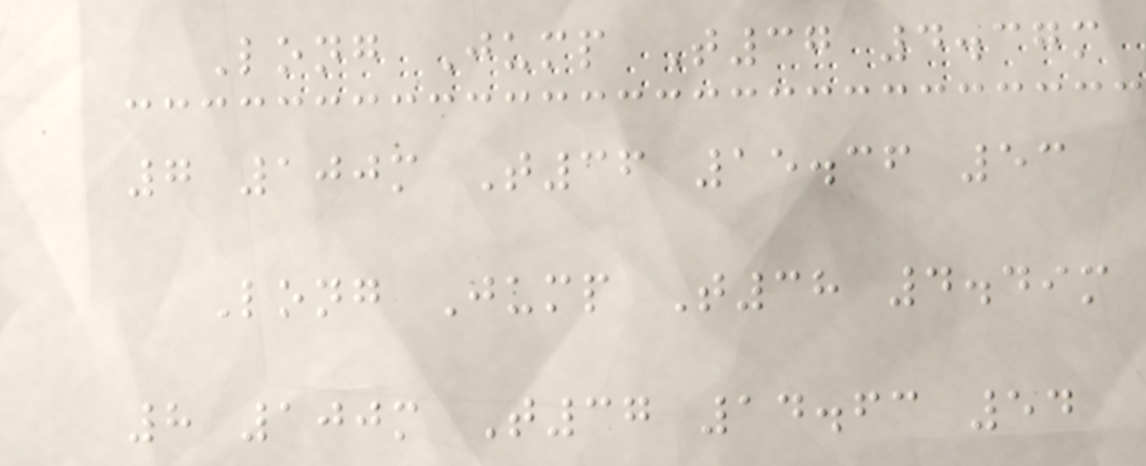Long Jump T37 4.37m
7 100m T36 15.36 53
Long Jump T38 4.49m
8 100m T37 14.63 54
